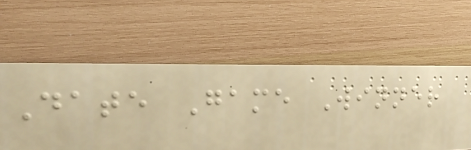Date Game Winner
